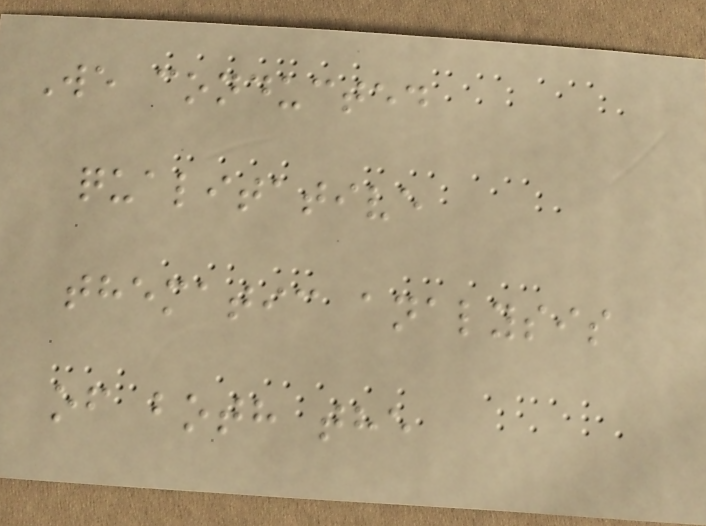We conducted
qualitative
thematic analysis
of both the
